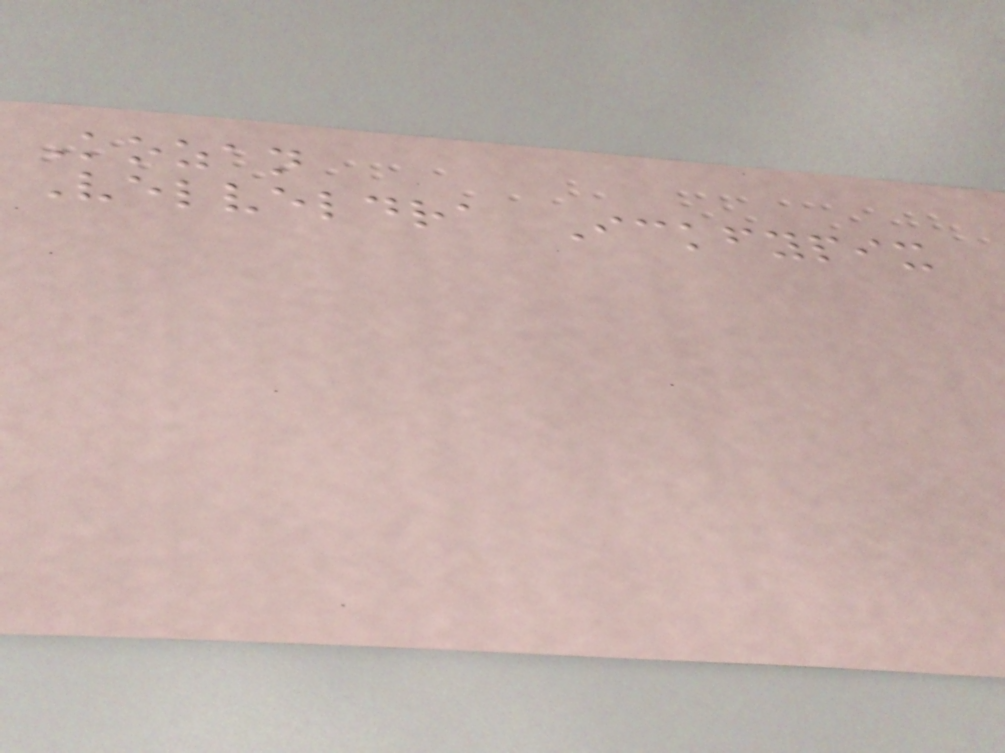Kozan
Velveldra Ickfypix
